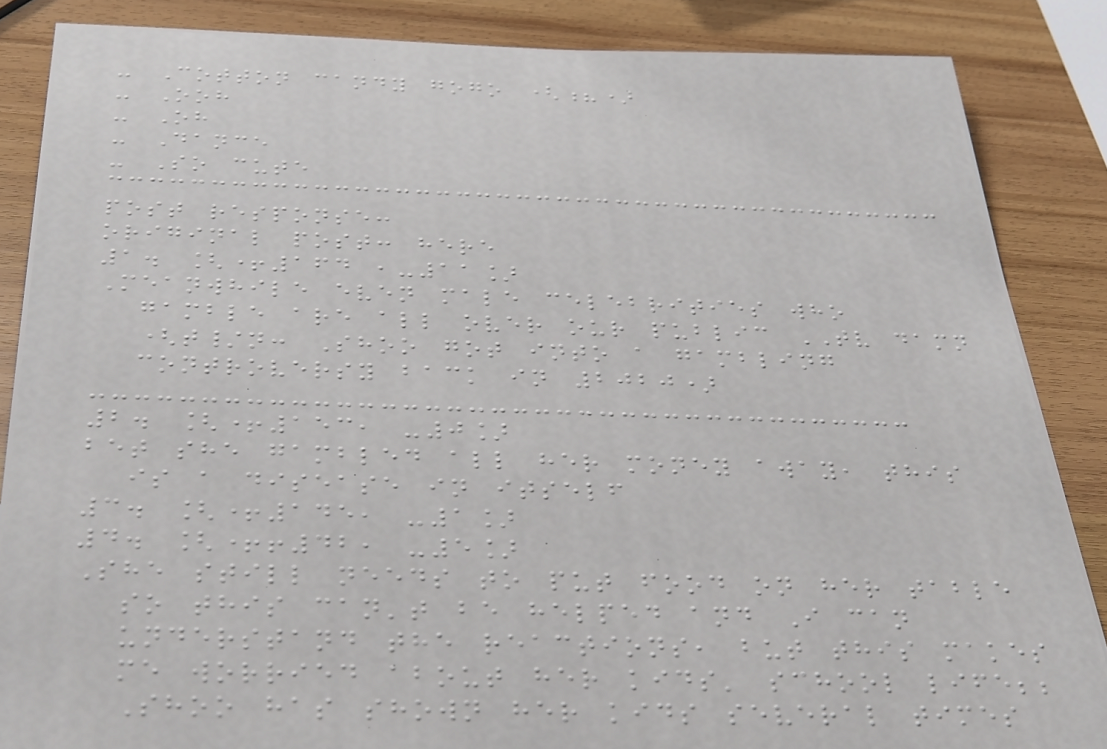- Cotton candy gogo (?)
- Ooh
- Oh
- Dance
- So cute
post response:
original post: here
1. [+164 ,-11]
Meanwhile even male celebrities who
gamble are all over our public TV damn
(t/n: Shoo got into a gambling
controversy back in 2020)
2. [+153, -0]
bet she gambled all her money away, this
is a disease in itself
3. [+145, -1]
4. [+!42, -5]
She still needs to put food on her table
so this can't be helped and I can
understand the reactions, but this makes
me worried about her kids' school life;;
Shoo has shown her kids several times
